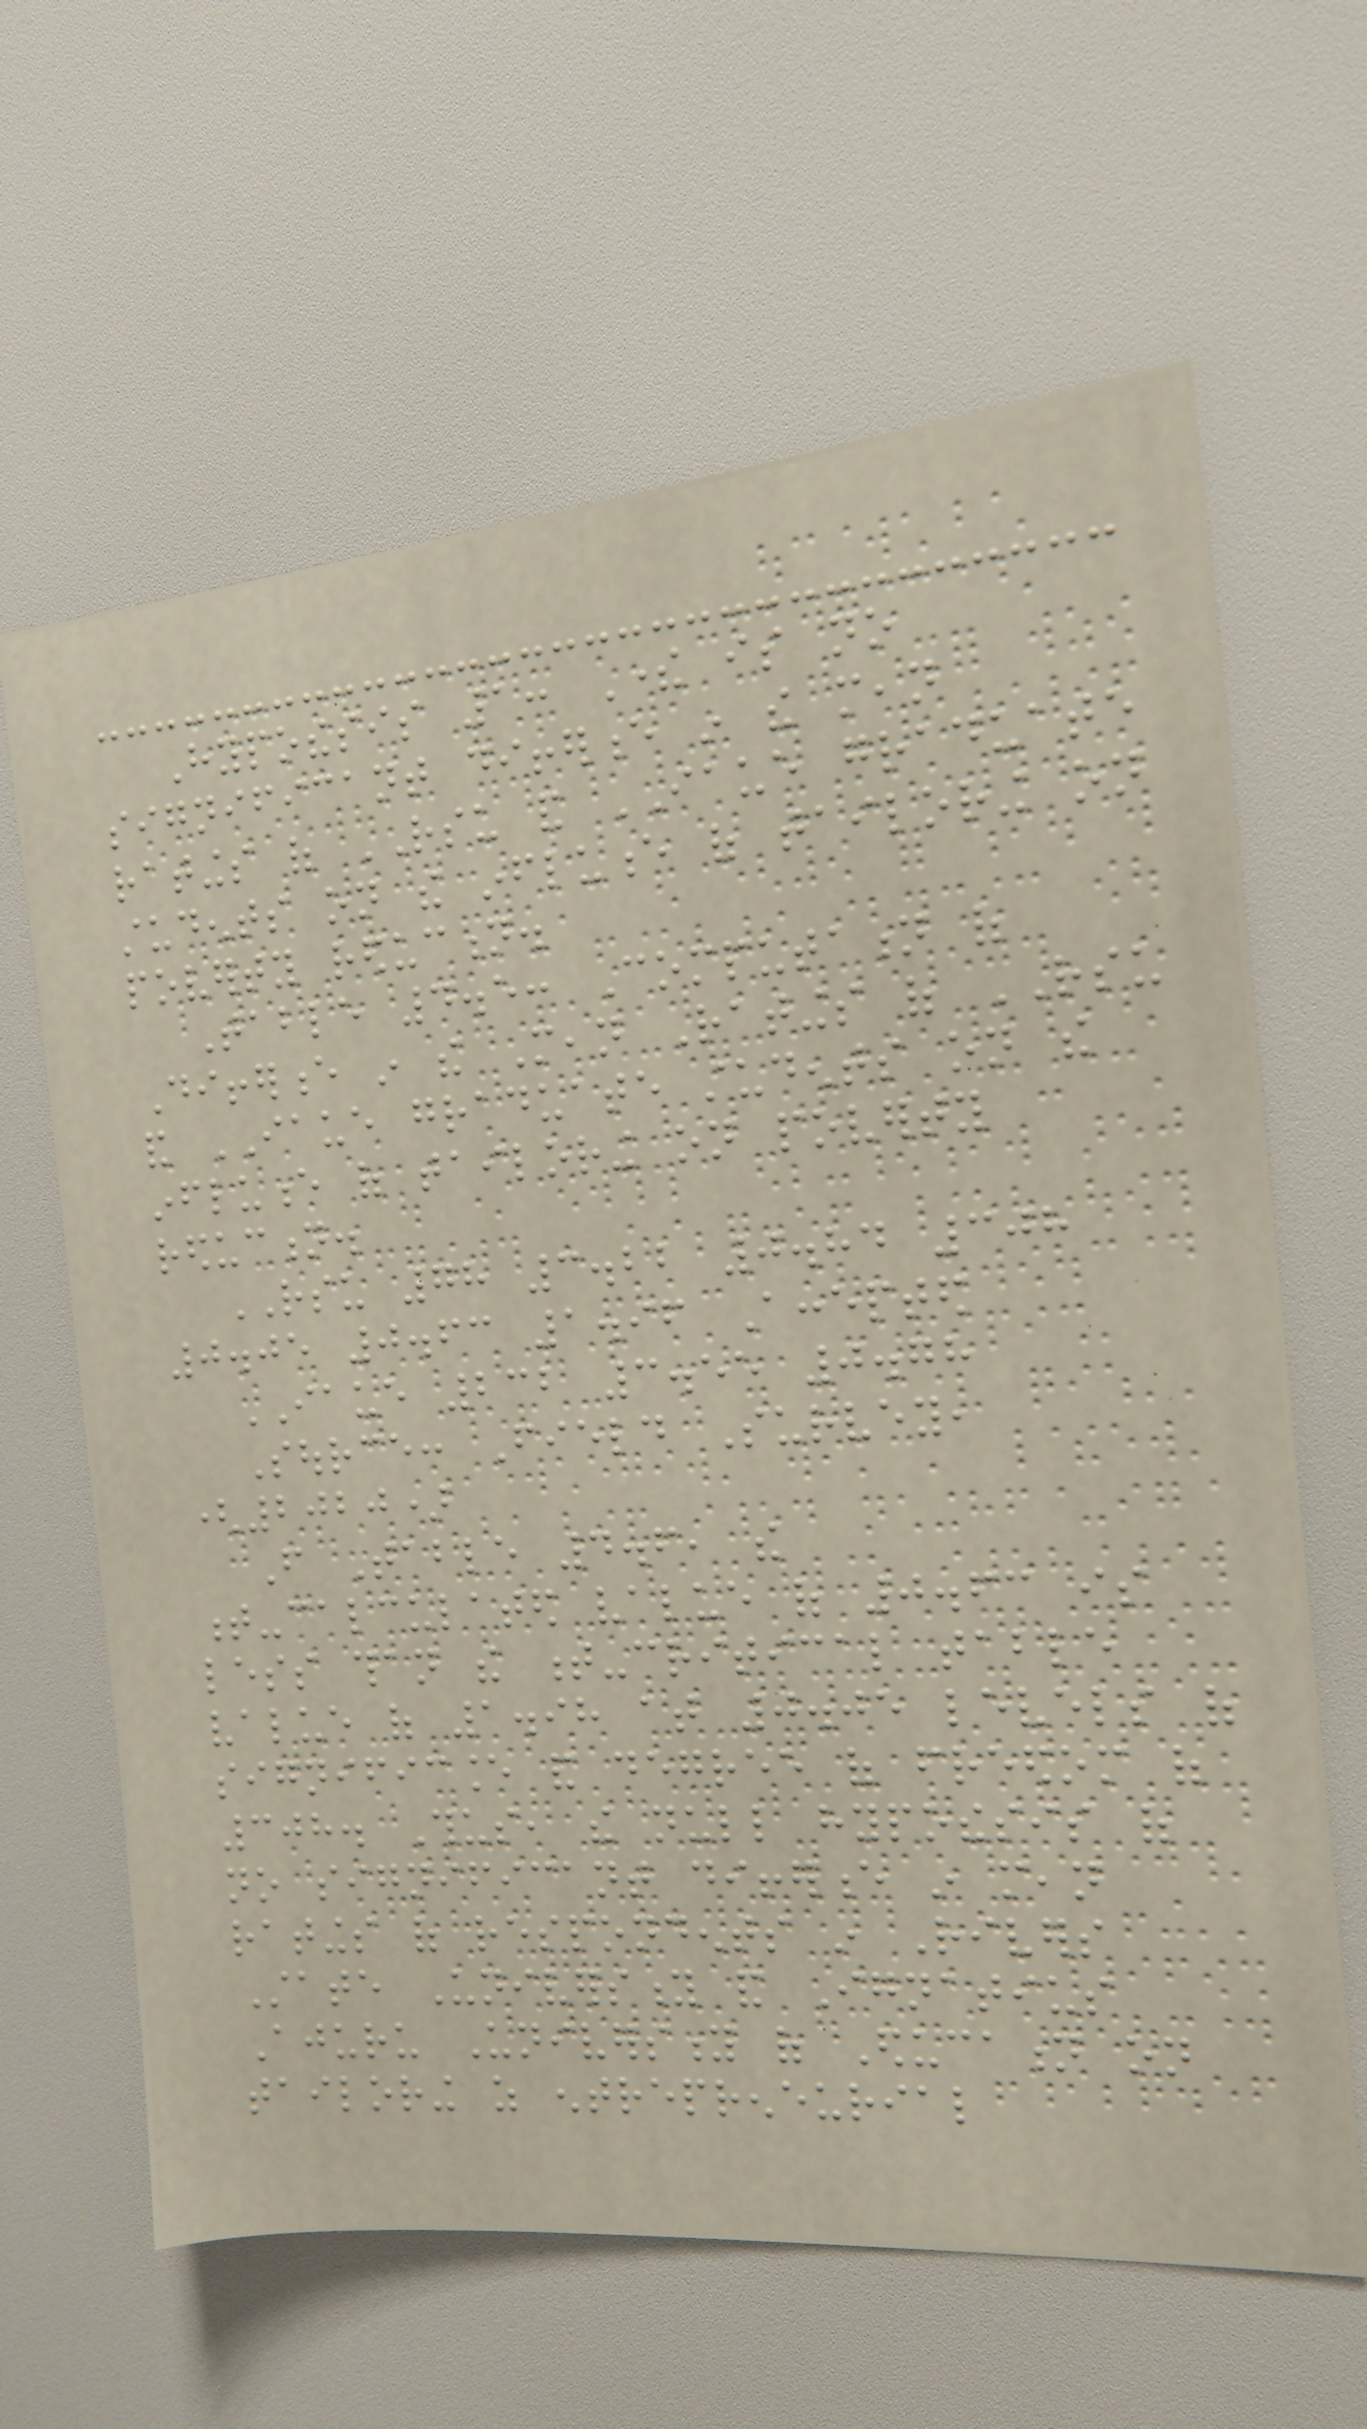Hypothesis 1: There is no
significant difference in the mean
ratings of RSU and IAUE graduate
students on the influence of tailoring on
poverty reduction.
Table 4.5: Computation of
Difference in the Mean Ratings of RSU
and IAUE graduate students on the
influence of tailoring on poverty
reduction.
RSU 78 3.22 0.84 308
0.05 0.63 1.96 Accepted
IAUE 232 3.55 0.78
Source: Field Survey,
(2020)
From Table 4.6, the
t-calculated value of 0.63 is
less than the t-critical table
value of 1.98 at 0.05 levels of
significance and degree of freedom of
308. Thus, the null hypothesis of
no significant difference in mean
ratings of respondents in Rivers
State University and Ignatius
Ajuru University of Education on
tailoring as entrepreneurial
